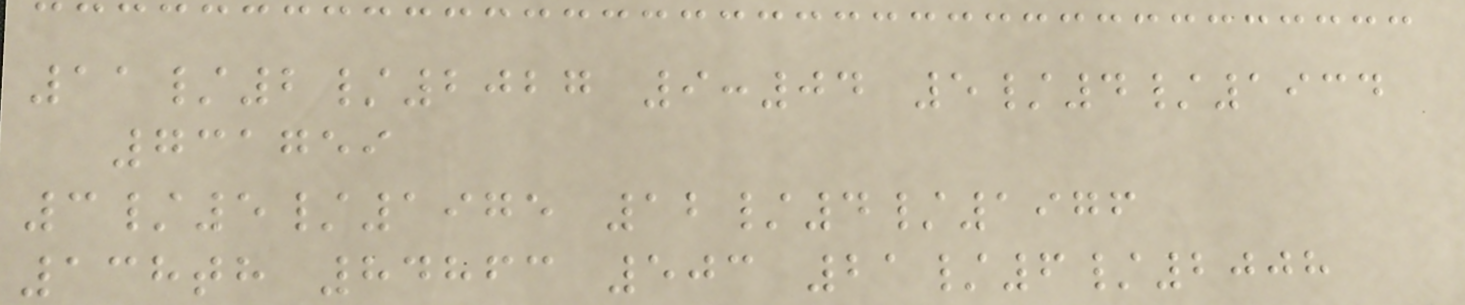11/2/2027 9:04 5/4/1934
731759
3/5/1975 12/4/1976
138th 84863 503 21/6/2008
